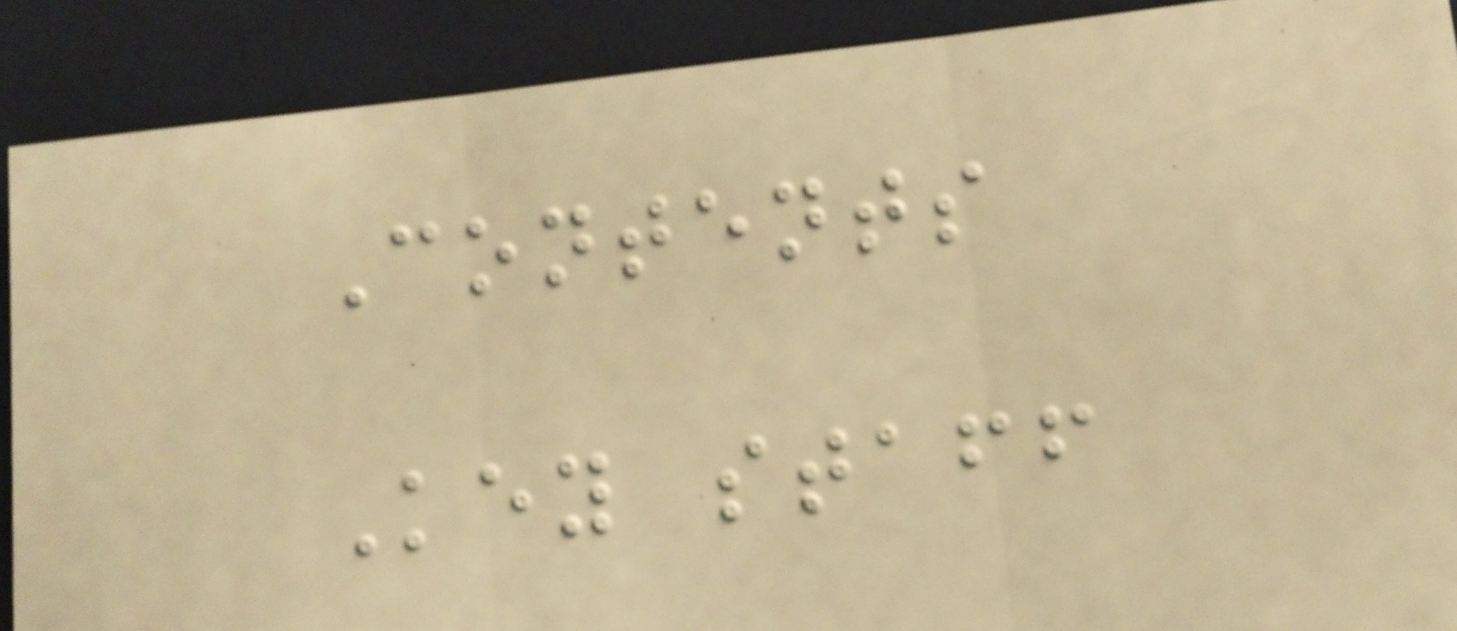Contents
Key staff
